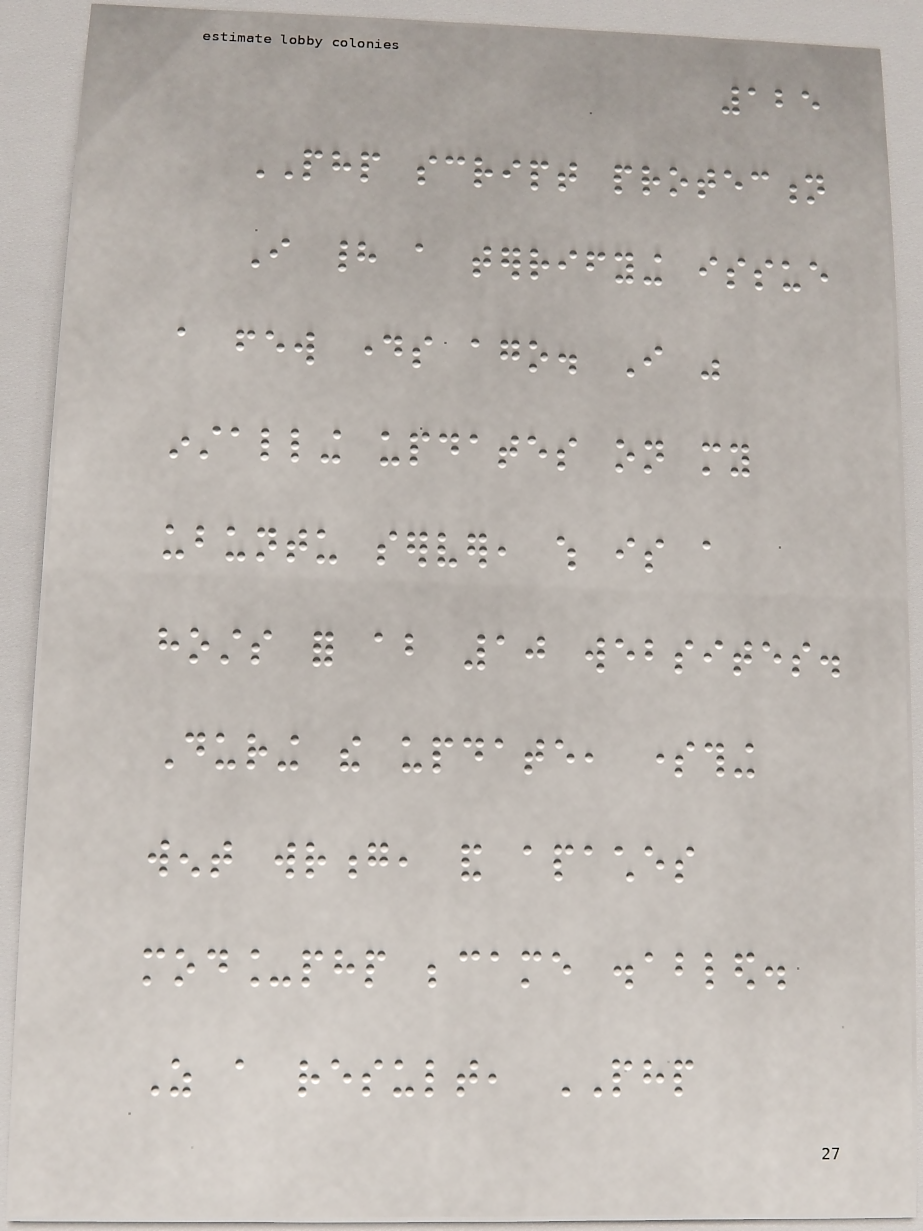125
PHP script protection
I had a terrifying issue
a few days ago. I was
installing updates on my
ubuntu server, which is a
hosts for about 10 websites.
During the update, something
went wrong, and apaches
mod_php became disabled.
As a result, PHP
